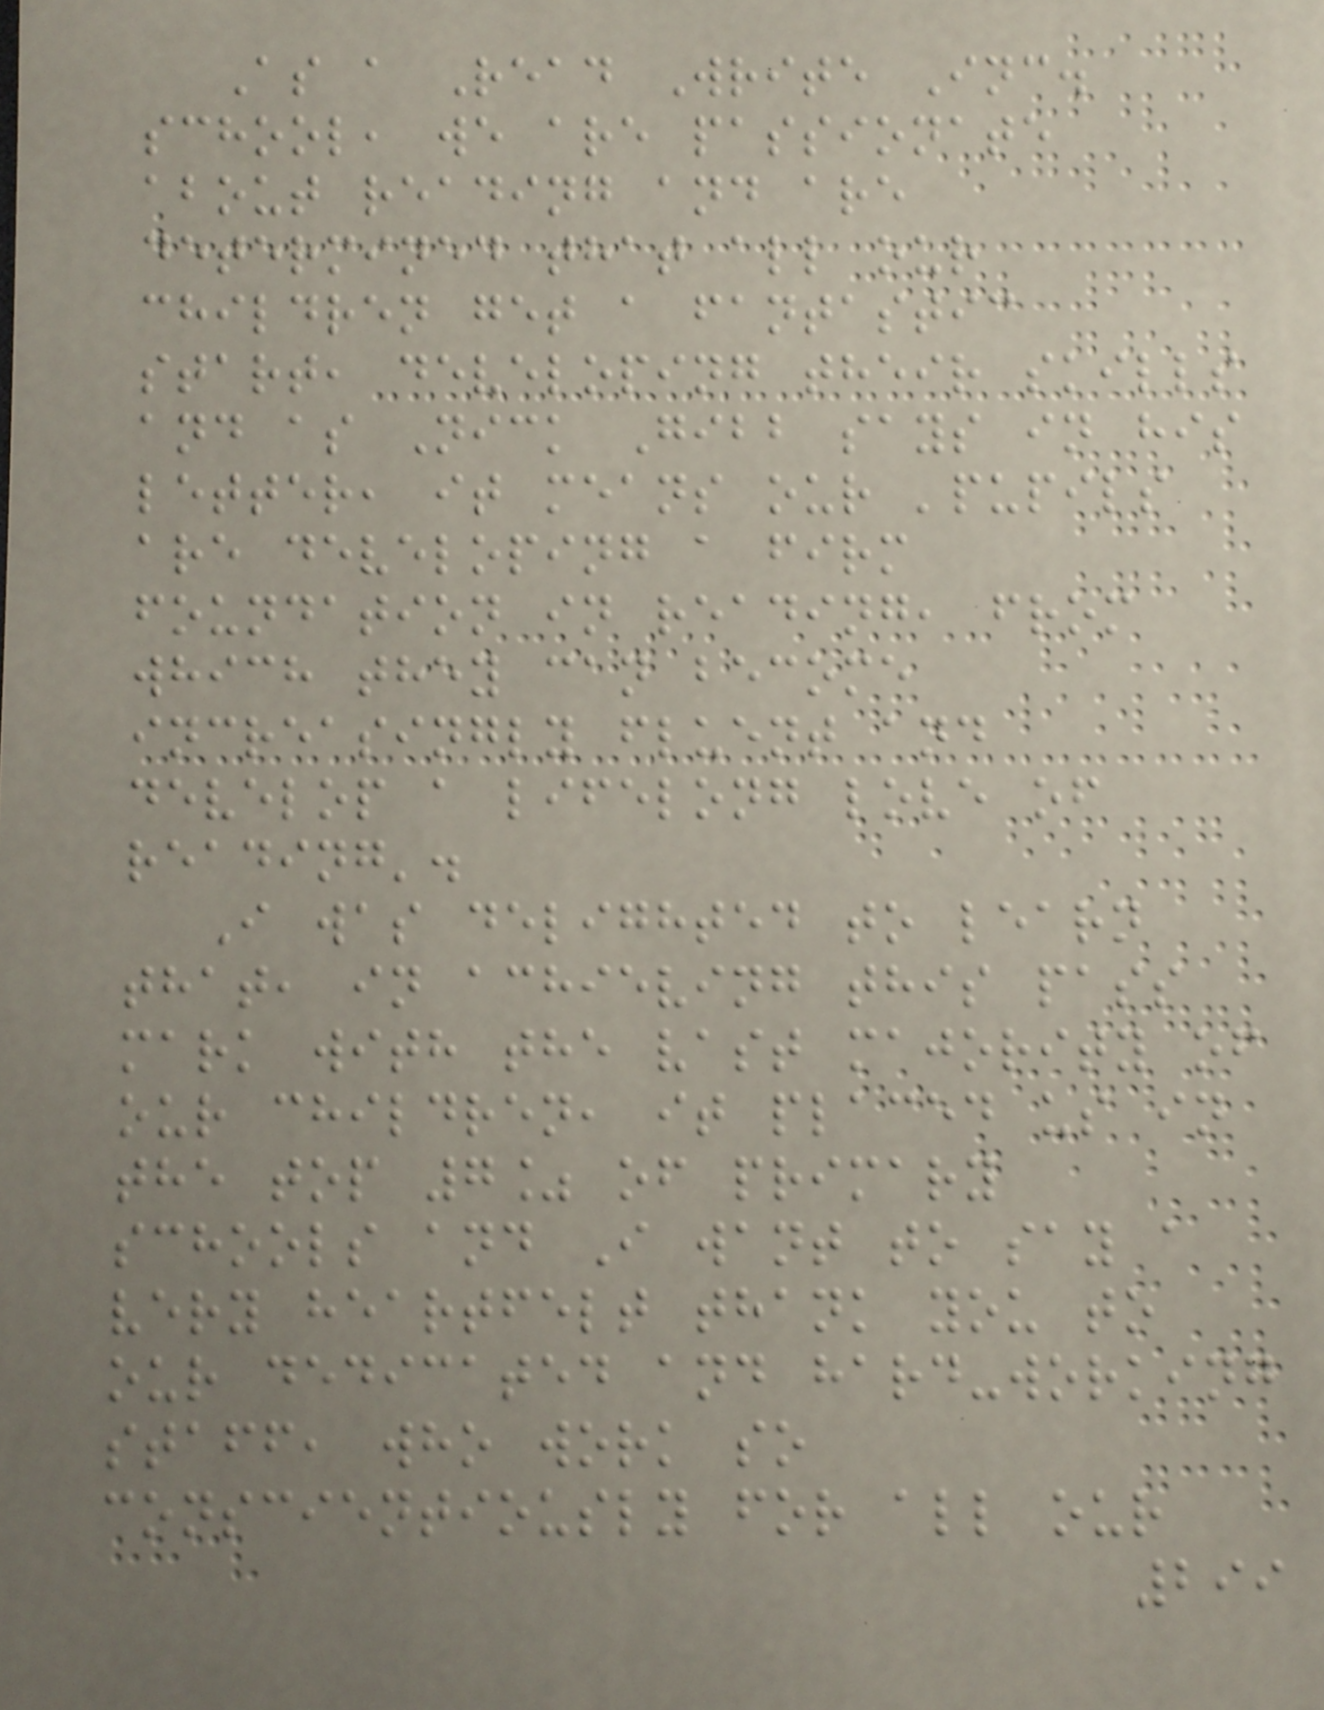As a Read Write Inc.
school, we are passionate
about reading and are
determined that all our
children get a fantastic
start, developing their skills
and as Nick Gibb says in his
letter, it means our 'pupils
are developing a firm
foundation in reading, from
which they can become
increasingly fluent and
develop a lifelong love of
reading'.
I was delighted to learn
that, in achieving this pass
mark with the vast majority of
our children, it placed us in
the top 7% of primary
schools and I want to say a
very heartfelt thank you to
our dedicated and hard-working
staff, who work so
conscientiously for all our
299
